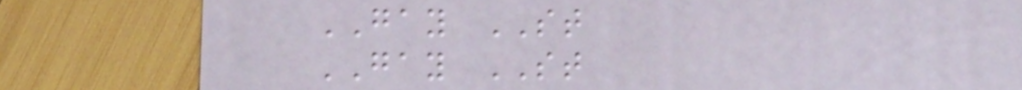GAY ST
GAY ST
